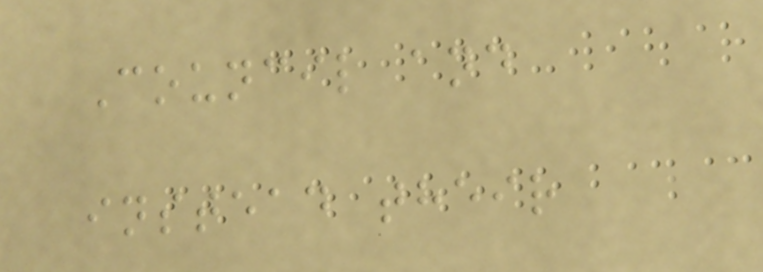Council and
instead their
